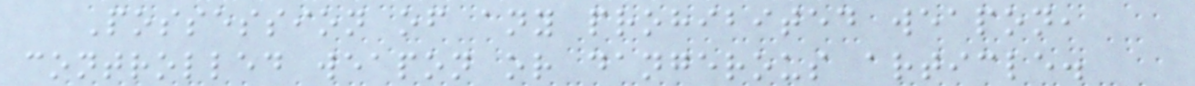Possession of any prohibited weapon,
controlled weapon or dangerous article.
